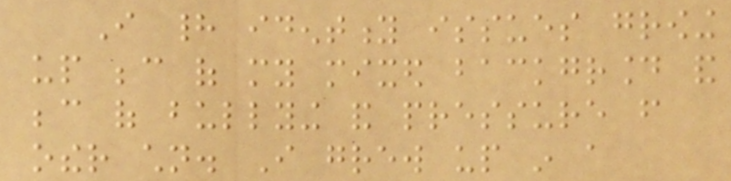I had identity issues growing
up because of my mixed background and
because of bullying and pressure from
other children. I grew up in a
